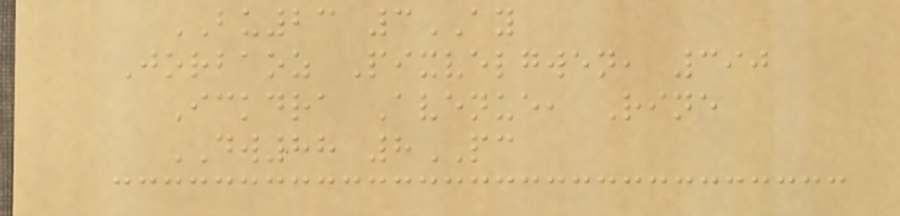BU23 3AY
Jorbaoz Pixvelgwen, 390
Ickdra Avenue, Rine
DW88 8PC
